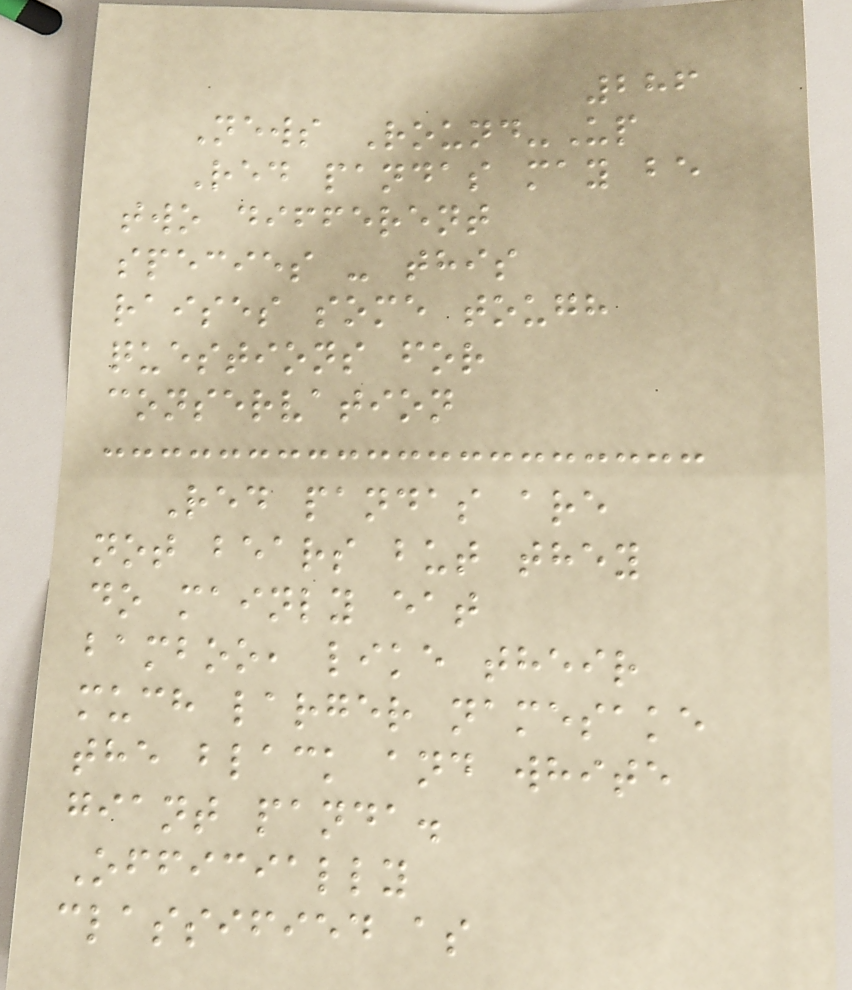286
News Round-Up
Red pandas may be
two different
species - this
raises some tough
questions for
conservation
Red pandas are
not bears but they
do mainly eat
bamboo, like their
much larger namesake
the black and white
giant panda.
Officially
classified as
